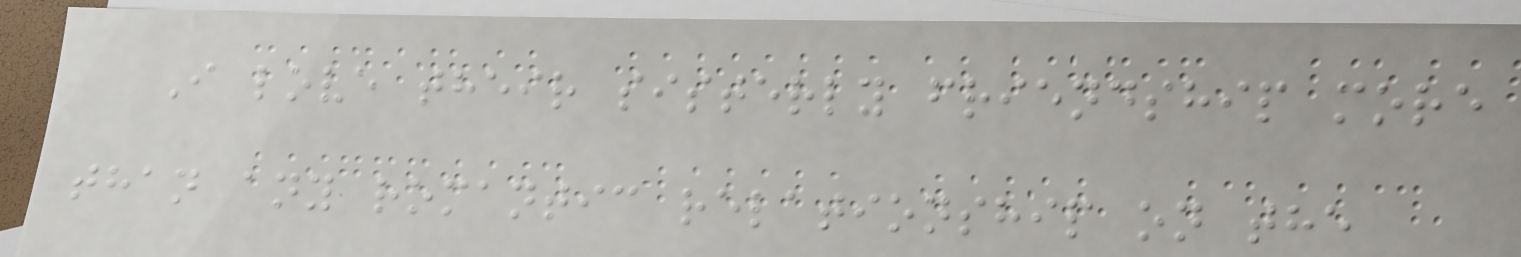I love their sisterly friendship more
than any romantic relationship on the
